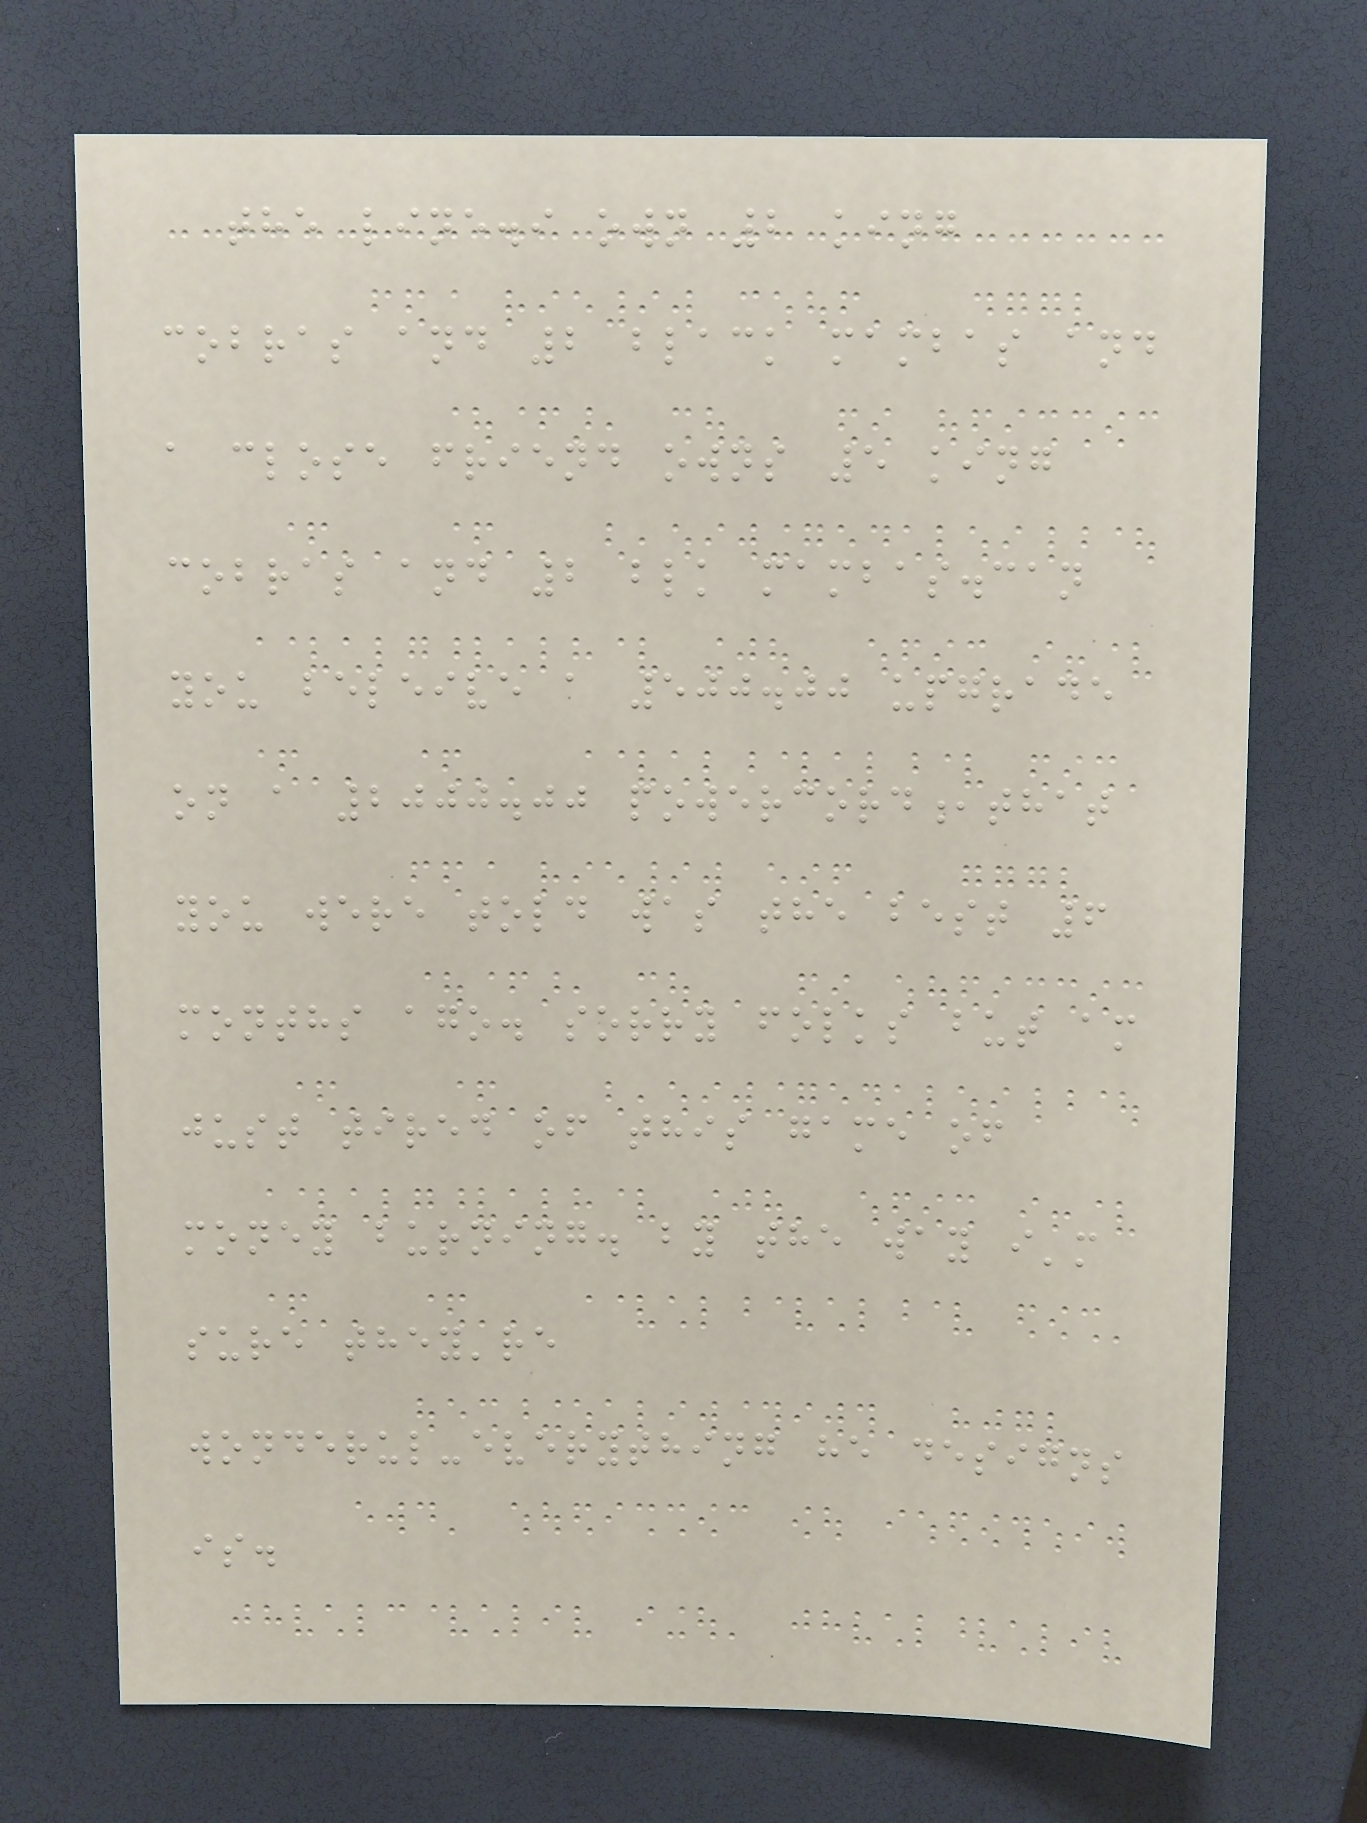the line.i own 2 king
cobras and 2 black mambas and
a close friend owns 5 king
cobras and 2 blk mambas.can
you beleive a 500.00 upgrade
on a 2000.00 powercord,that
you were told was the best 6
months ago. sorry folks but am
just tired of this game of
money burning. by the way i'm
sure they're
wonderul-everything he designs
is.
